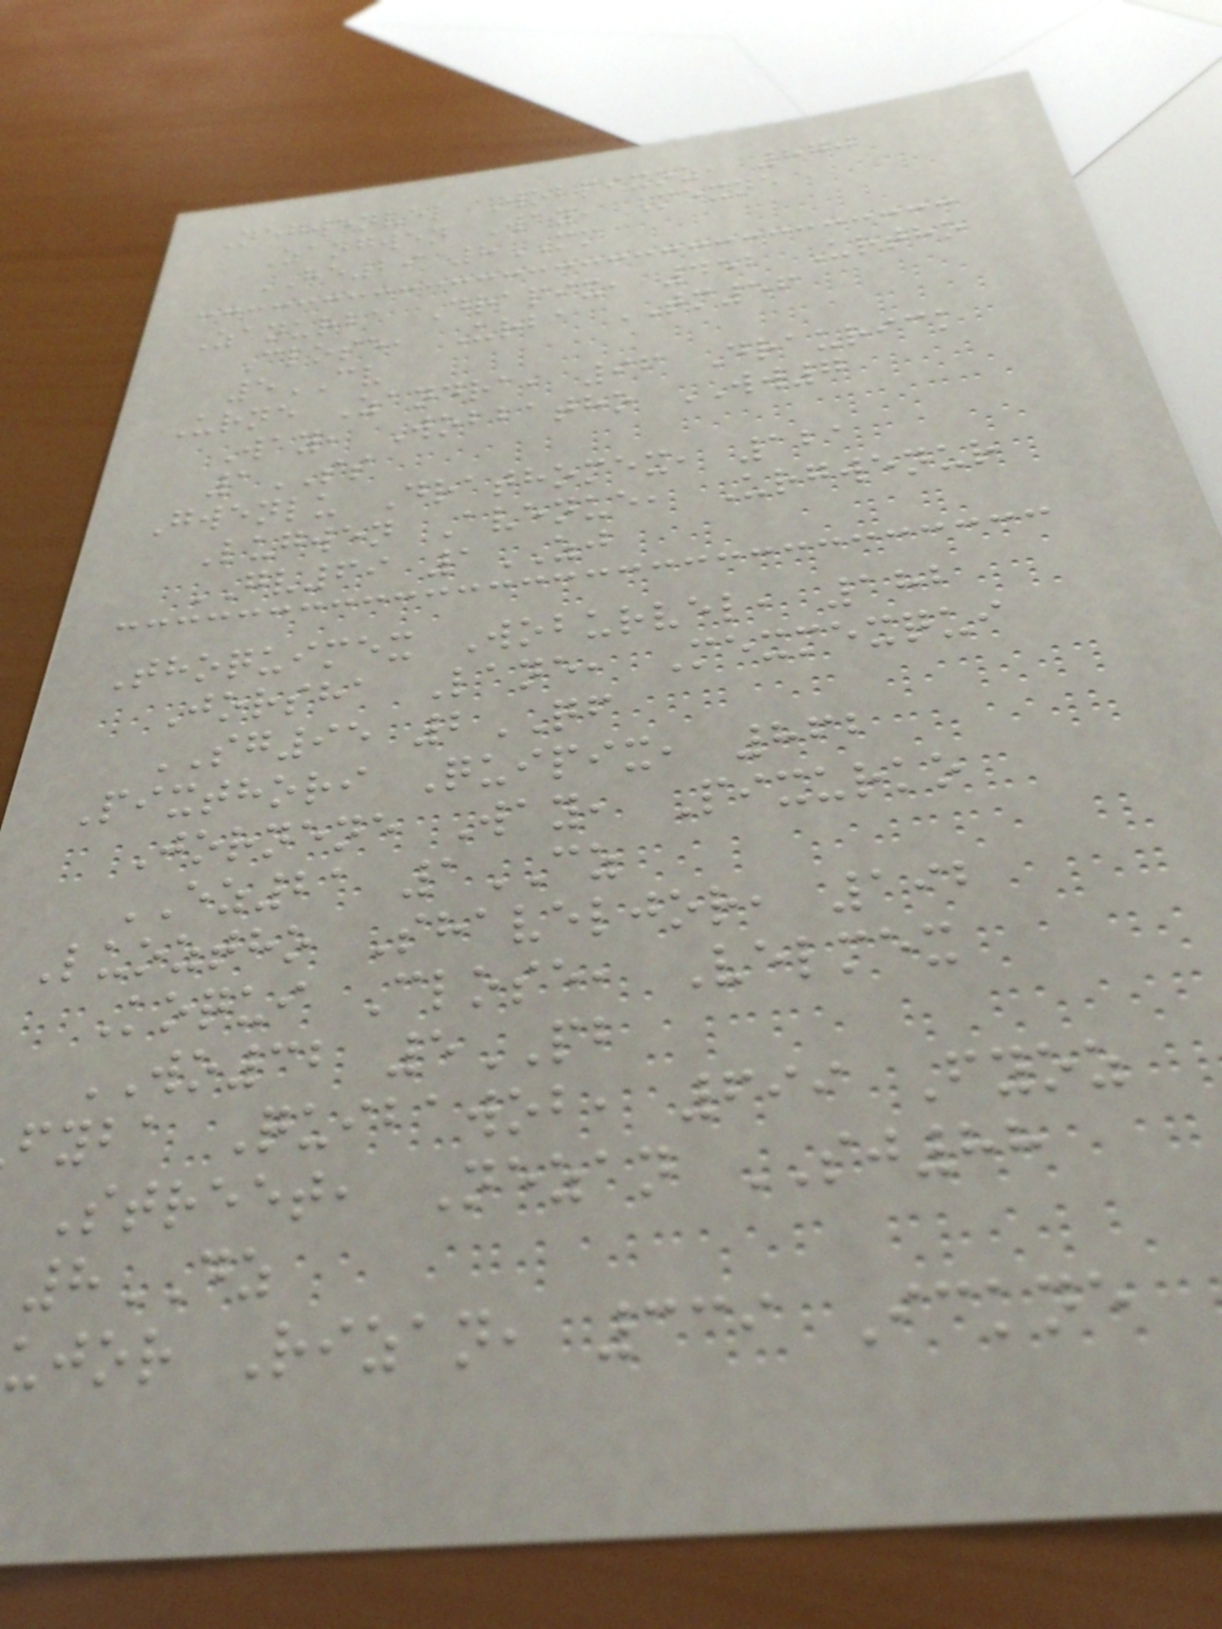Negwenvel Wobpixoz, 870
Zangwen Way, Mexne
HE29 8MM
Zanurba Drapix, 452 Urtho
Close, Urba TM56
5CV
Urne Zandra, 96 Draurick
Way, Wobbatho WW7
1SS
Gwenlu Drathomex, 121
Lugwen Avenue, Urgwenur
GV69 1ZJ
Thoquimex Woburvel, 182
Jorsha Lane, Mexmexqui
SG95 2QF
Pixthori Quipix, 862
Jornene Way, Pixurko
EZ21 1CZ
Luoztho Shaveljor, 192
Koqui Close, Velmex
WO32 5PB
fyba Quibawob, 699 Fyoz
Street, Nezan SJ88
8DZ
ujor Rizan, 339 Ickne
